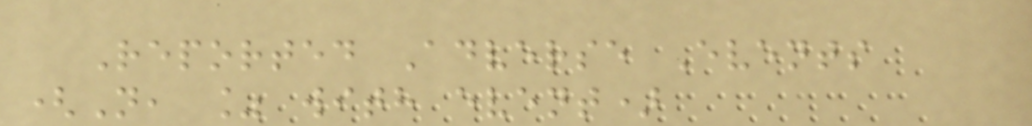Reported Adverse Events
(N, % with event)
